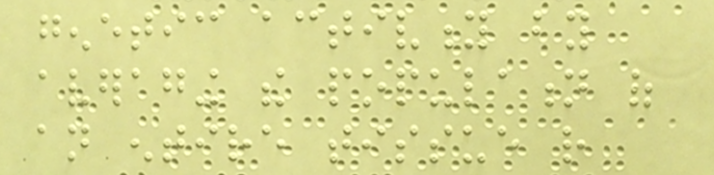genetic activity by
averaging the population of
an entire tissue rather
